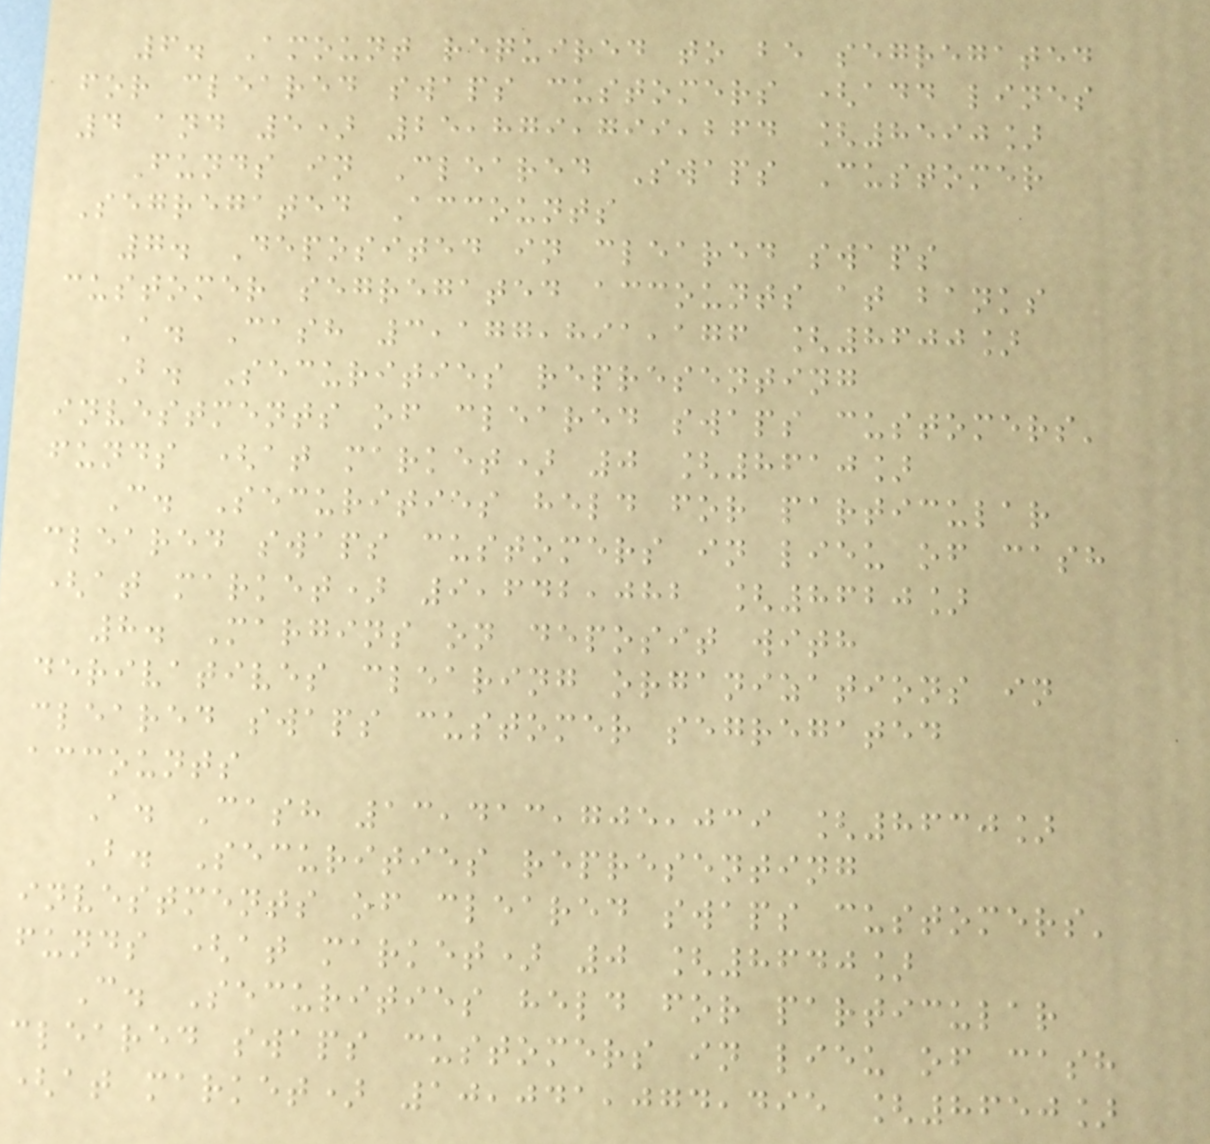6. Amount required to be segregated
for cleared swaps customers (add lines
4 and 5) 25,879,799,264 [8590]
Funds in Cleared Swaps Customer
Segregated Accounts
7. Deposited in cleared swaps
customer segregated accounts at banks
A. Cash 3,177,891,176 [8600]
B. Securities representing
investments of cleared swaps customers'
funds (at market) 0 [8610]
C. Securities held for particular
cleared swaps customers in lieu of cash
(at market) 9,642,082 [8620]
8. Margins on deposit with
derivatives clearing organizations in
cleared swaps customer segregated
accounts
A. Cash 13,413,705,039 [8630]
B. Securities representing
investments of cleared swaps customers'
funds (at market) 0 [8640]
C. Securities held for particular
cleared swaps customers in lieu of cash
(at market) 10,041,074,495 [8650]
